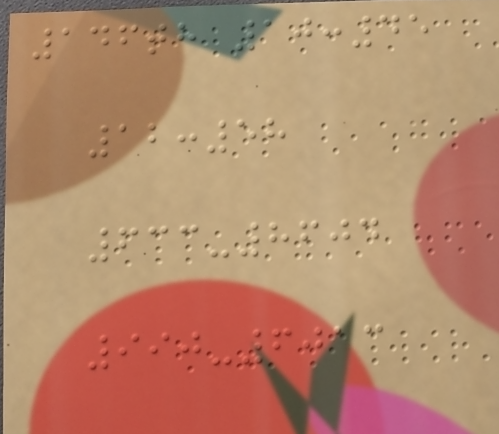146th 10:45
12:58
633-8604
990-6013
